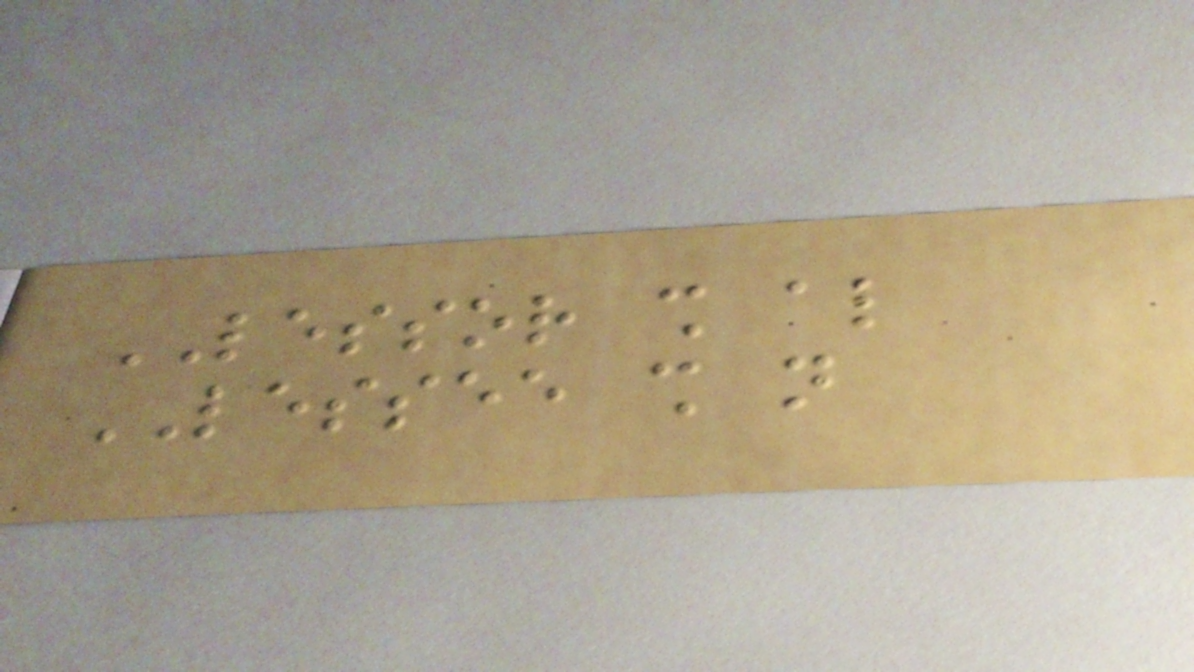LESSOR shall also
LESSEE shall not
